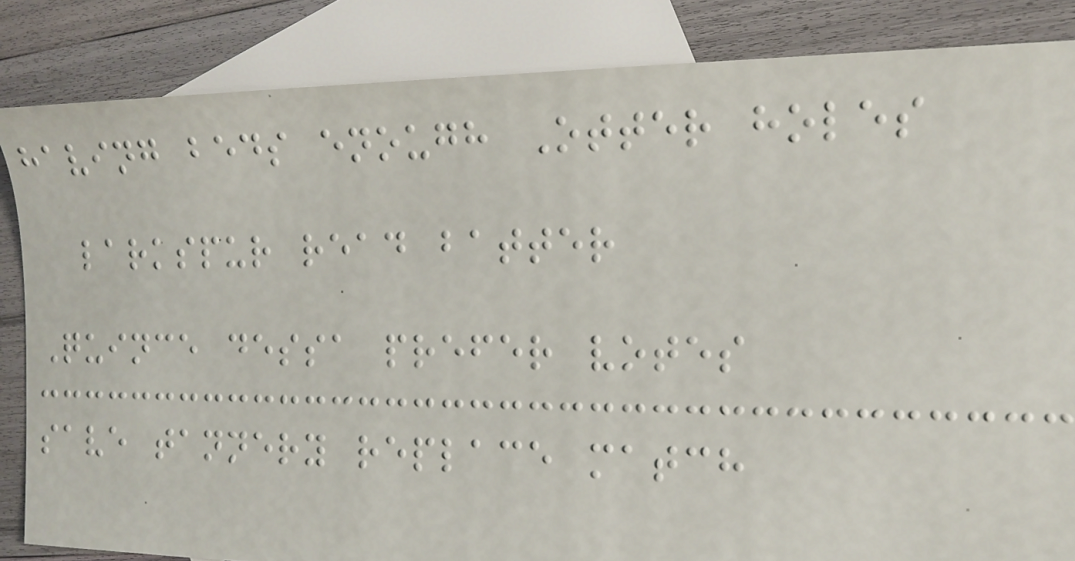having beds enough Otter holes
larkspur read batter
Quince dessa prefer votes
save tannery replace match
